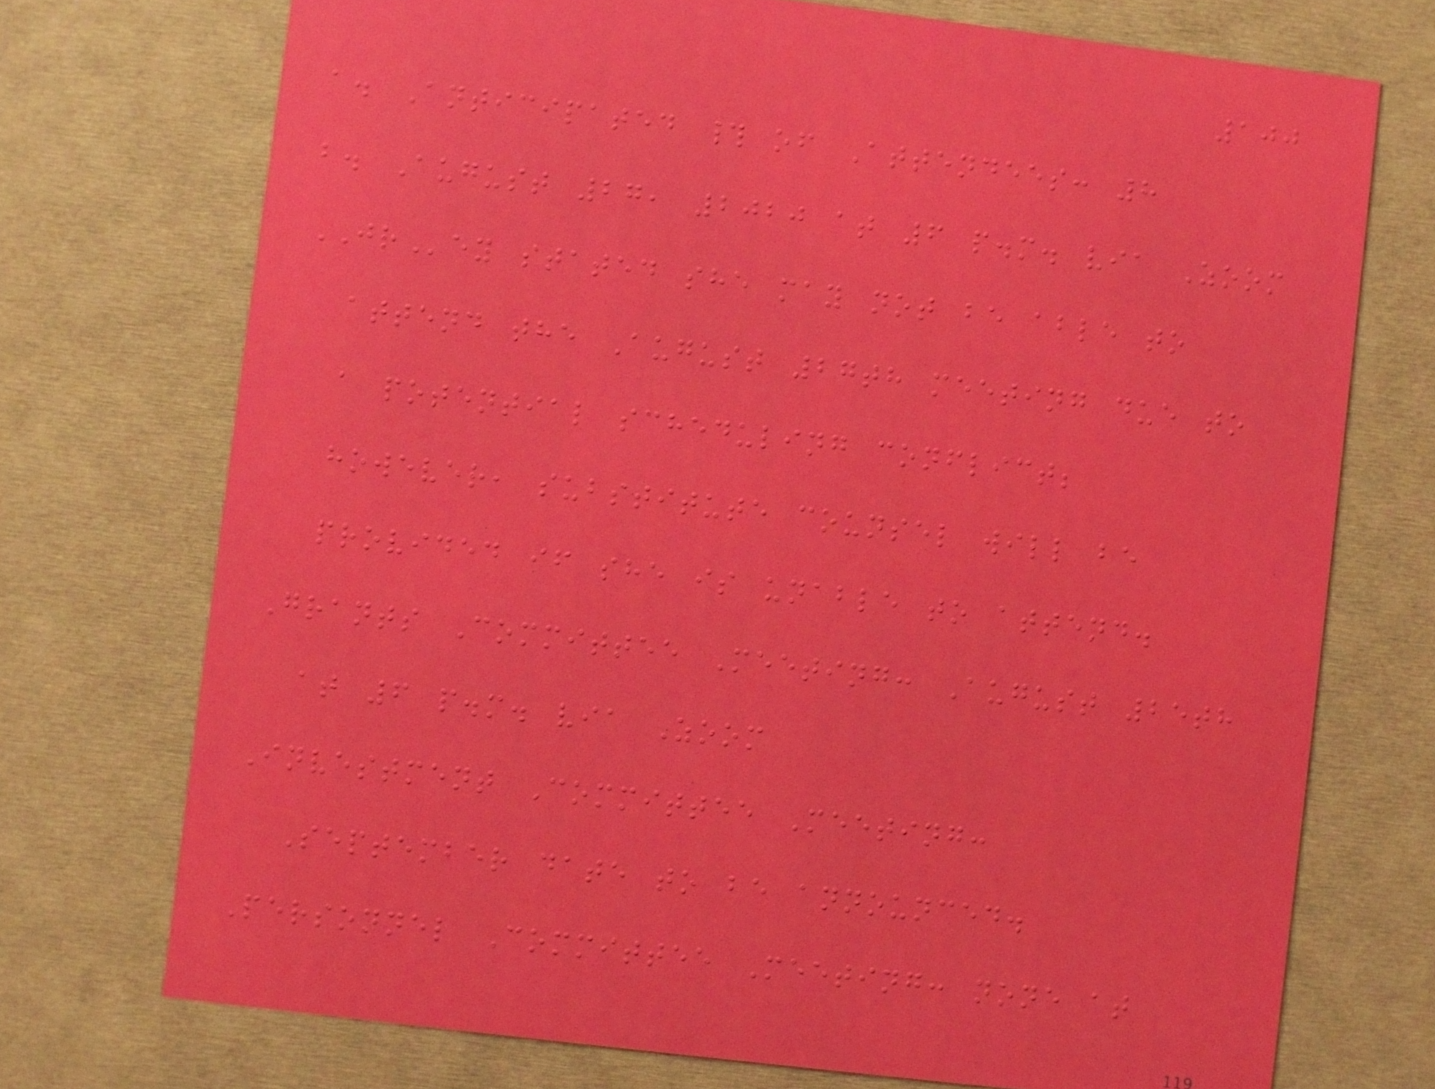100
a. Anticipated # of Attendees: 8
b. August 27, 2020 at 6 p.m. via Zoom
JRey stated she may not be able to
attend the August 27th meeting due to
a potential scheduling conflict;
however, substitute counsel will be
provided if she is unable to attend.
Grants Committee Meeting: August 25th
at 6 p.m. via Zoom
Investment Committee Meeting:
September date to be announced.
Personnel Committee Meeting: none at
